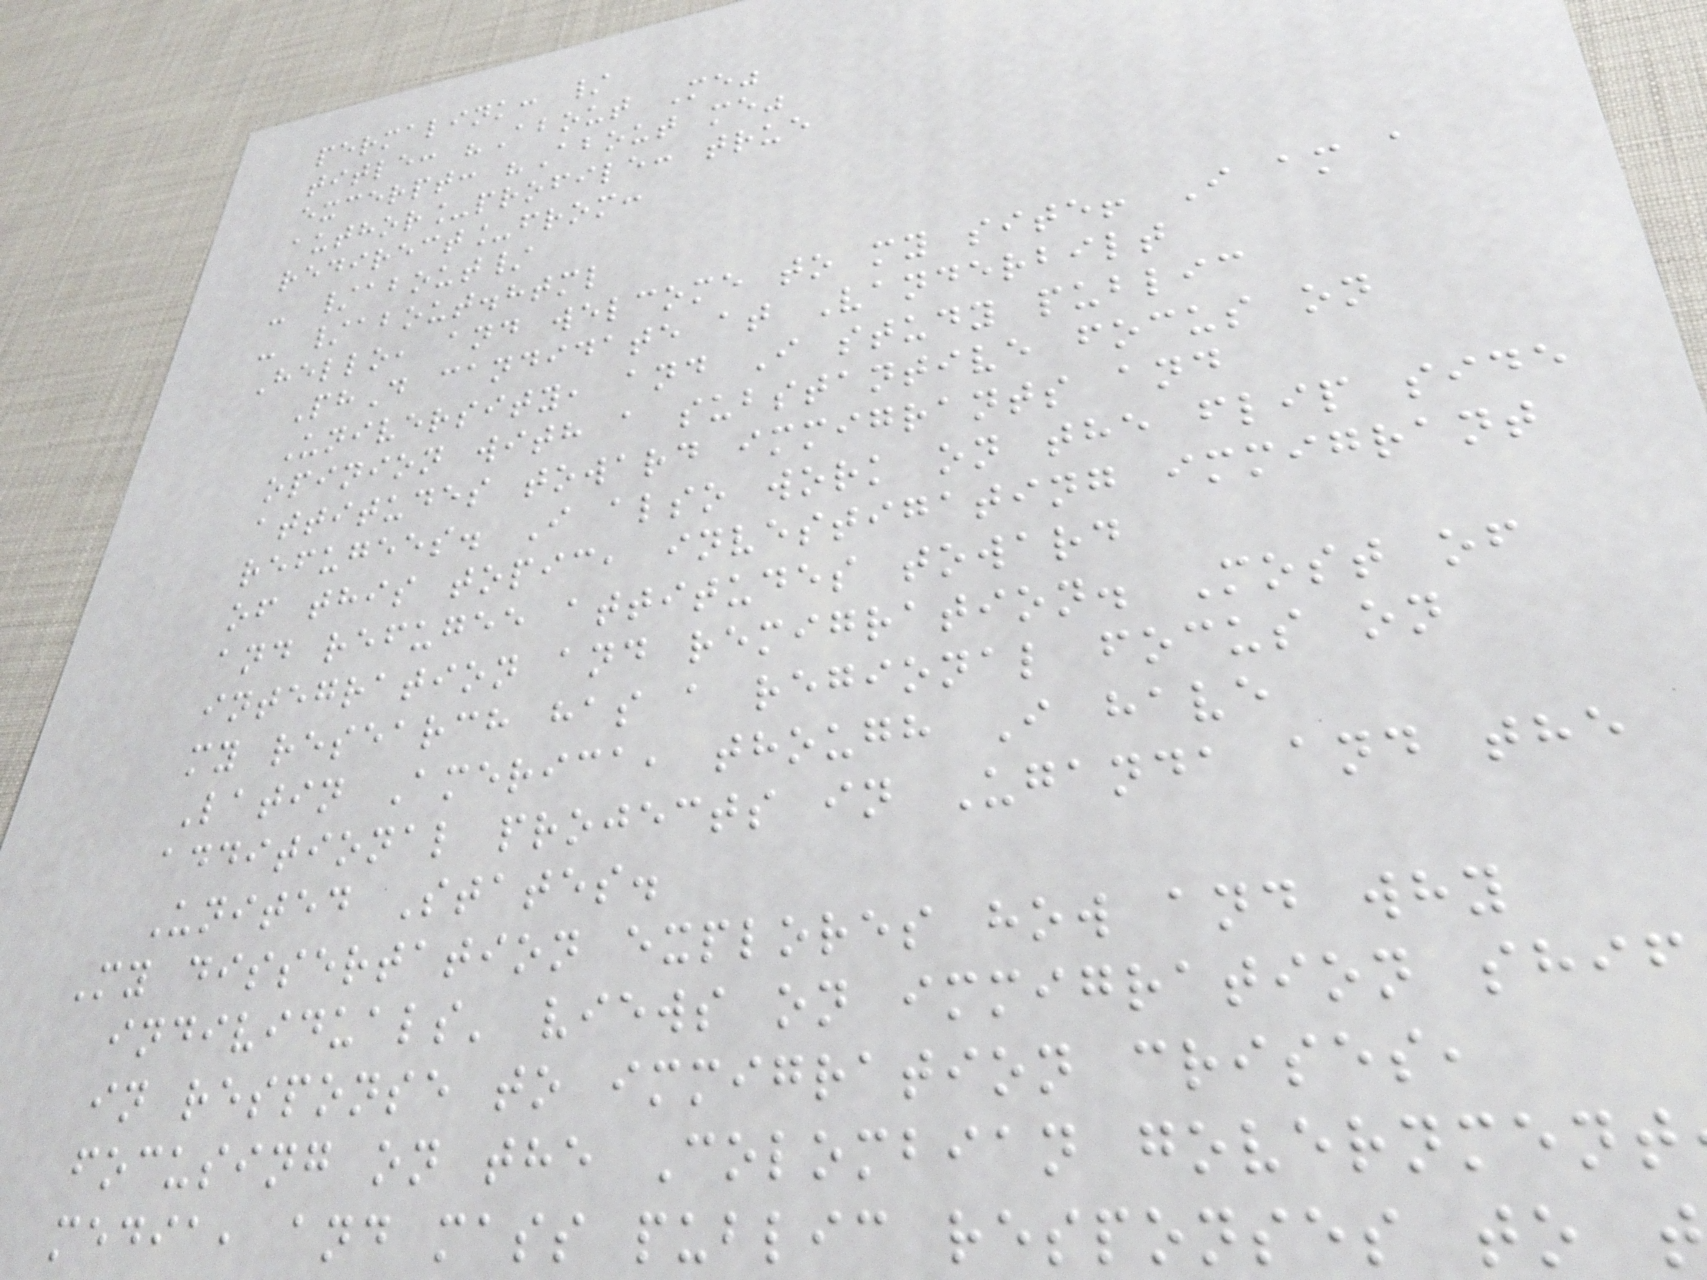permalink: /
title: "About Me"
excerpt: "About me"
author_profile: true
redirect_from:
- /about/
- /about.html
Hello, and welcome to my site! I am a
PhD candidate at Vanderbilt
University, and I study public
opinion with a substantive focus on
attitudes toward immigrants and
refugees. I also work on the flip side
of this topic, investigating immigrant
and refugee attitudes toward
integration and remigration. Most of
my research has a regional focus on
Latin America, though I have
additional projects in Uganda and the
United States.
My dissertation explores how and why
individuals' views on immigration shif
in response to immigration crises,
focusing on the Colombian government
media, and mass public responses to
